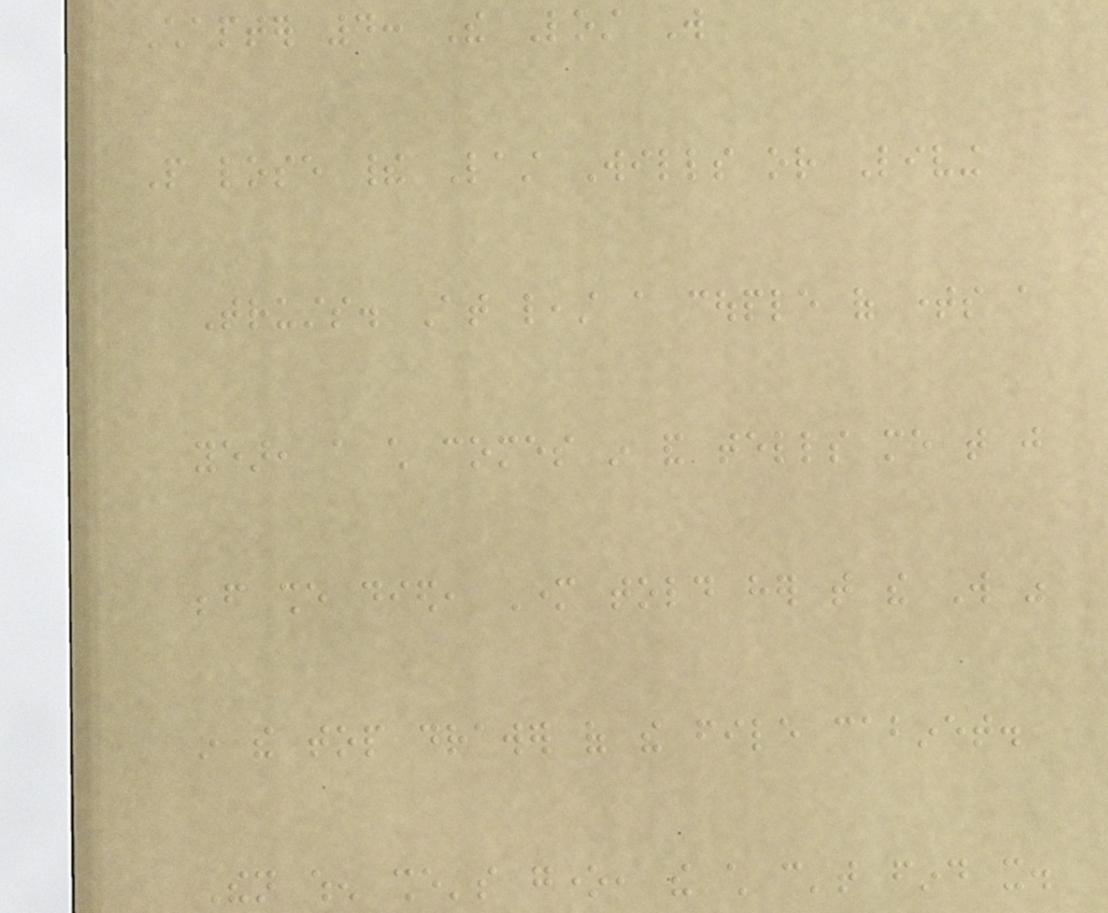Chapter 4: The Lost Will
People lose their Last Wills or Living
Trusts. At least a couple of times a
year, a child comes in and tells me that just
before she died, Mother told her that the Will was
in the top drawer of the file cabinet.
Then when she's gone, the child can't find it.
